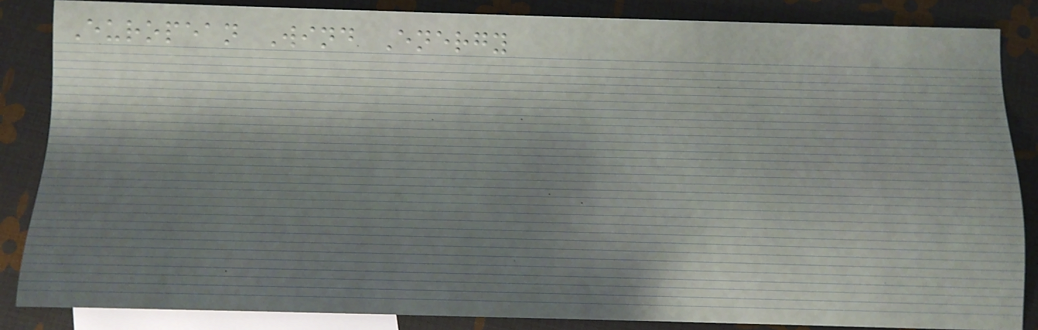European Wind Energy
